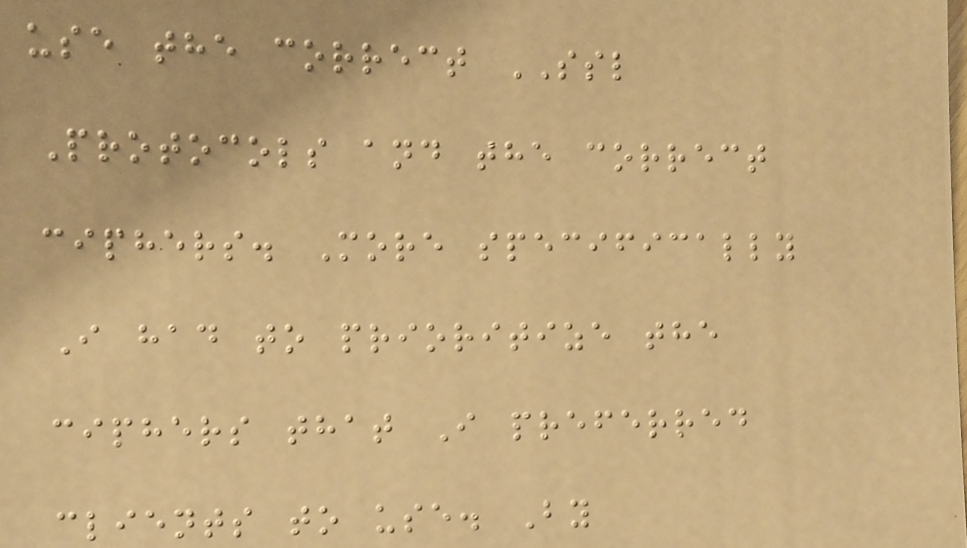use the correct SSL
Protocols and the correct
ciphers. More specifically
I had to prioritize the
ciphers that I preferred
clients to use. By
